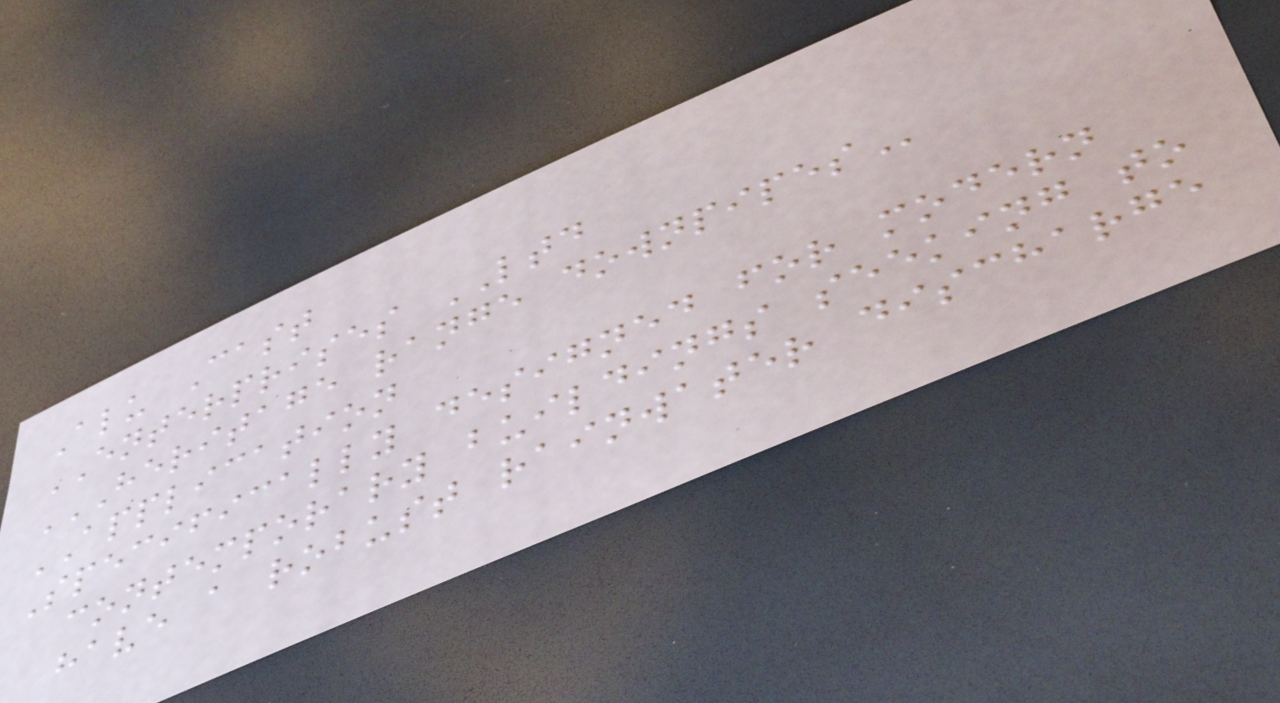Alu Cast
ENTERPRISES LTD
HERITAGE RANGE DOWNPIPES
APPLICATION
Specifically designed for modern
contemporary buildings seeking to
have a robust rainwater discharge
